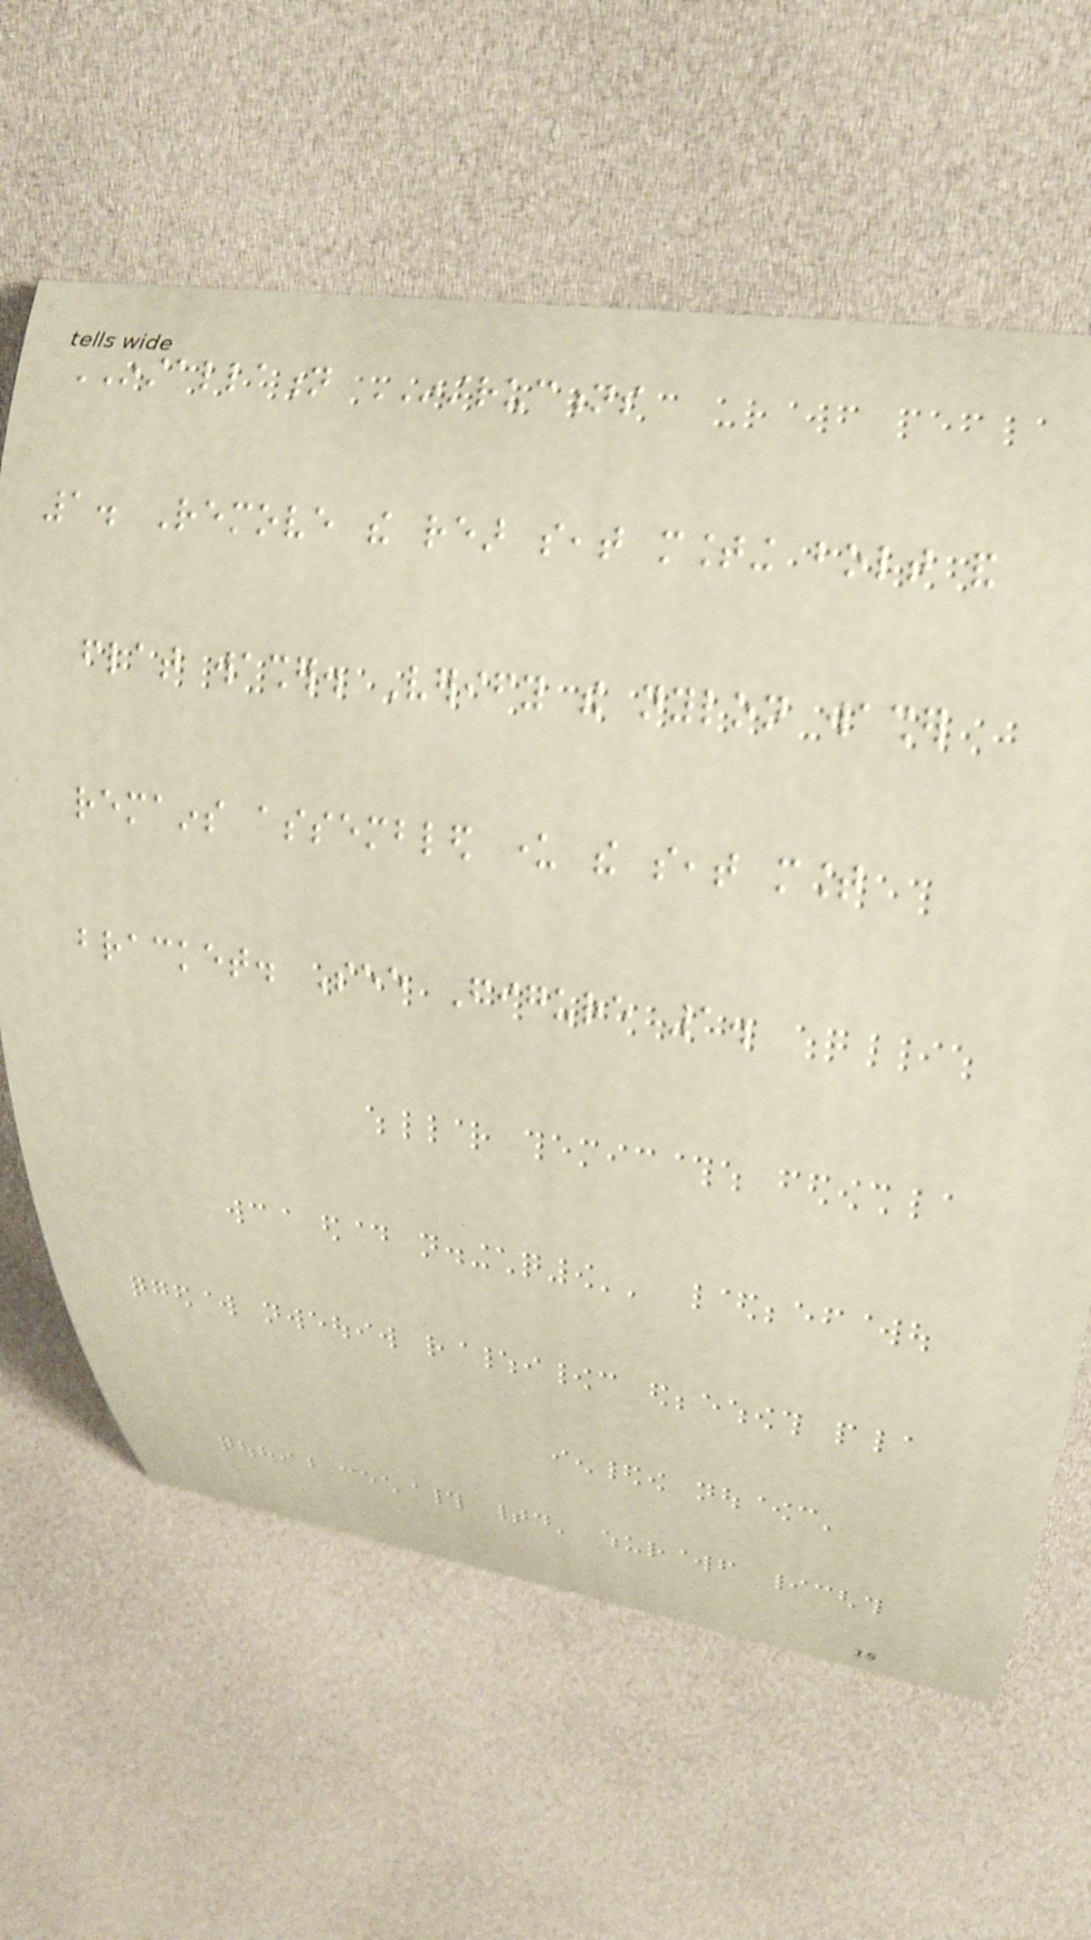INSTALLATION INSTRUCTIONS
1. Remove the rear seat mounting bolt and
flat washer. Verify the nylon washer
remains assembled under the seat mount
bracket. See Figure 1.
